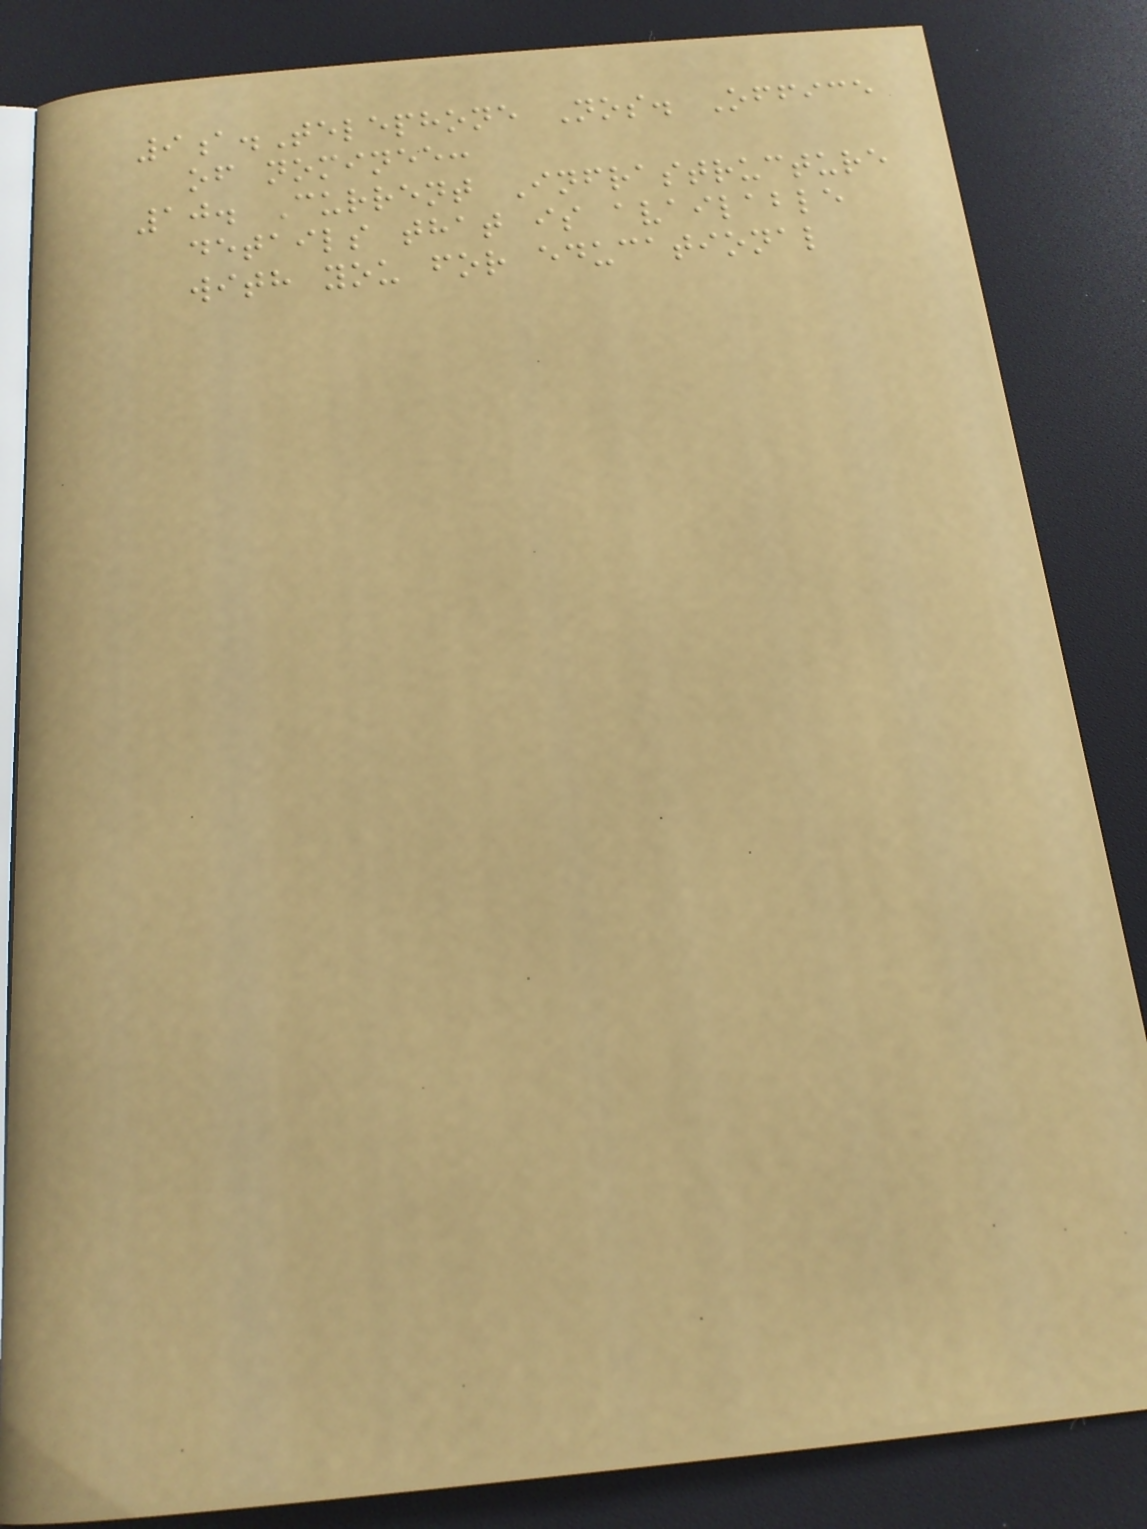9a.Telephone Nos. Office
of nominee:
10. Current Infrastructure
details that is available
with you for educational
